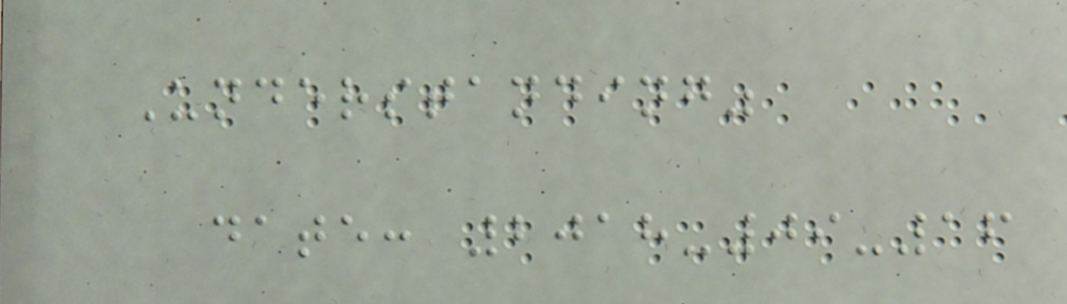Understanding"
date: 2018-09-16
